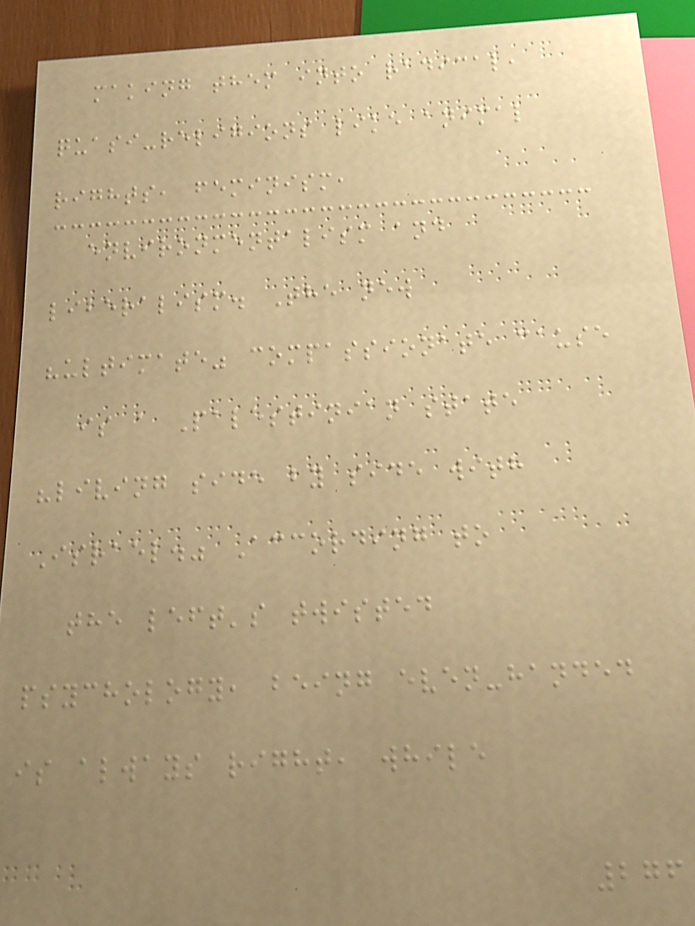making them into radical,
quasi-religions like animal
rights, feminism,
environmentalism and
liberalism. The new
"ultimate" compassionate cause
is a Palestinian state
"living side by side with
Israel." According to
the left's twisted
psychology, being even-handed
is always right, while
276
